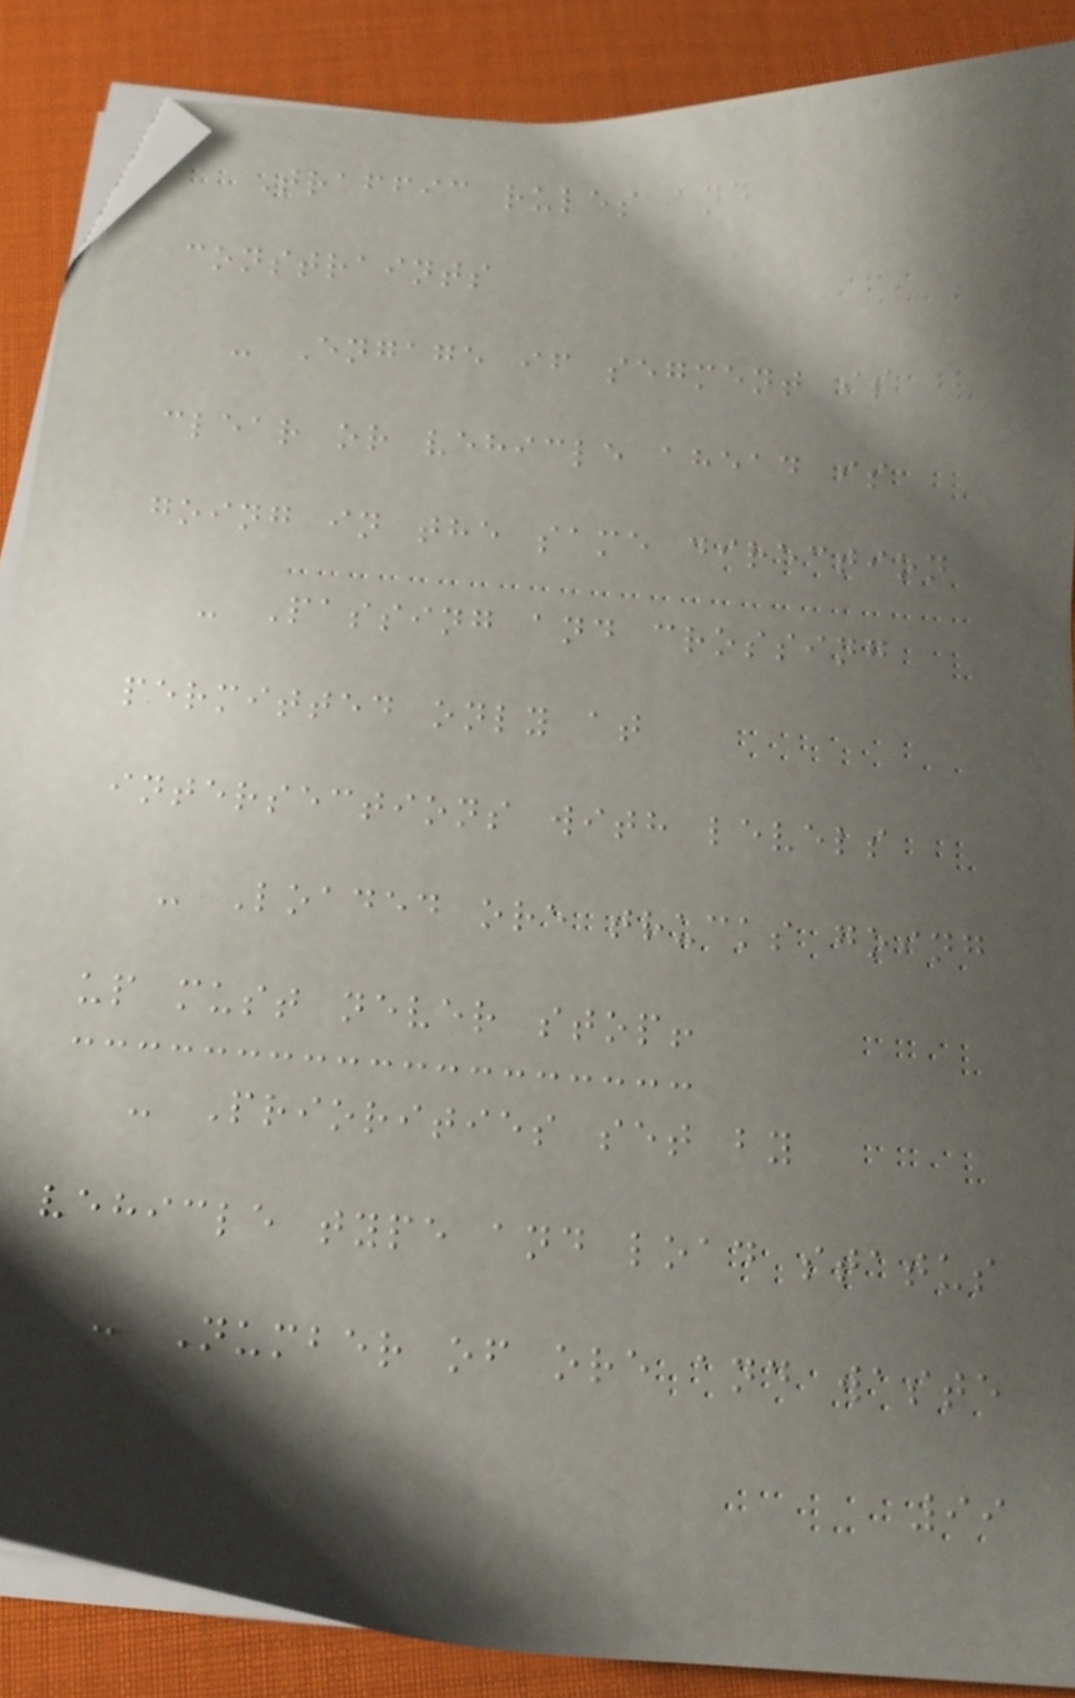Traffic rules and
constraints
- Engage if segment is
clear or vehicle ahead is
going in the same direction
- Passing and crossing
permitted only at
intersections with levels
- Loaded ore trucks going
up must never stop!
- Priorities set by
vehicle type and load status
- Number of ore and waste
99
